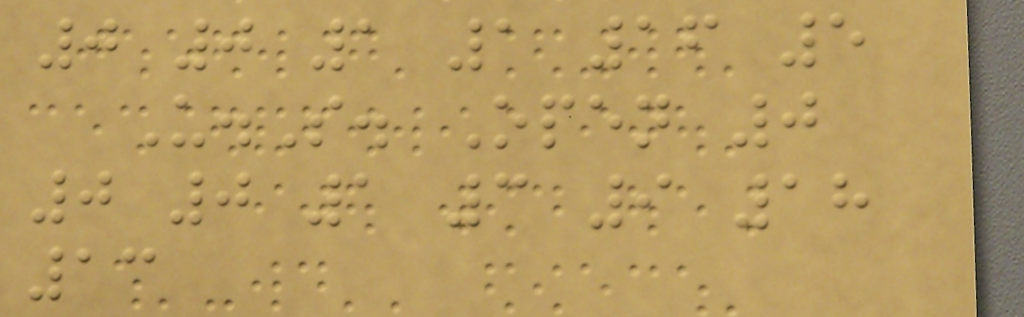0 0 1 1 16 5
U.S. Open 0
0 0 1 3 9 18
13
